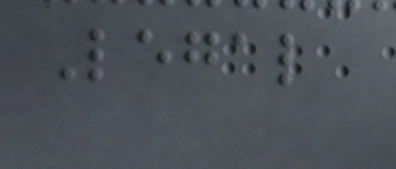Legal
